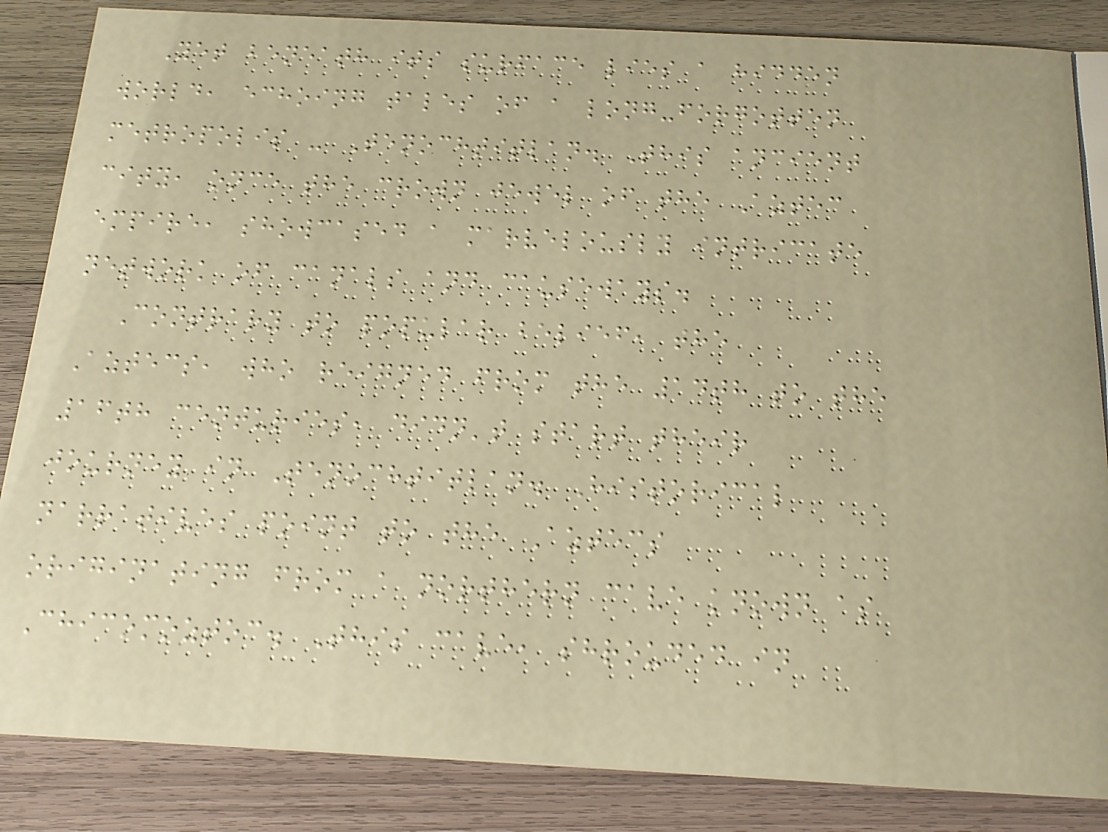Yet beneath its surface lies a hidden
world, echoing tales of a long-forgotten
metropolis - Tenochtitlan. This ancient
city, once the crown jewel of the Aztec
empire, showcased a marvelously intricate
network of canals and causeways.
Contrary to popular belief, the
Aztecs, who reigned from the 14th to the
16th centuries, didn't start their
journey in Tenochtitlan. Historical
narratives point to the Aztecs
originating from a northern cave known as
Chicomoztoc. This cave, shrouded in
